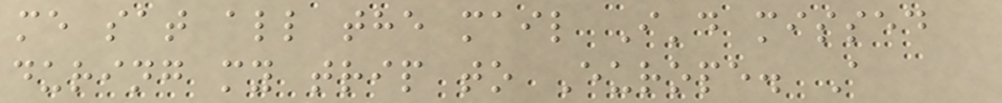me sat all the mail I'd missed
during my trip to Europe. A
